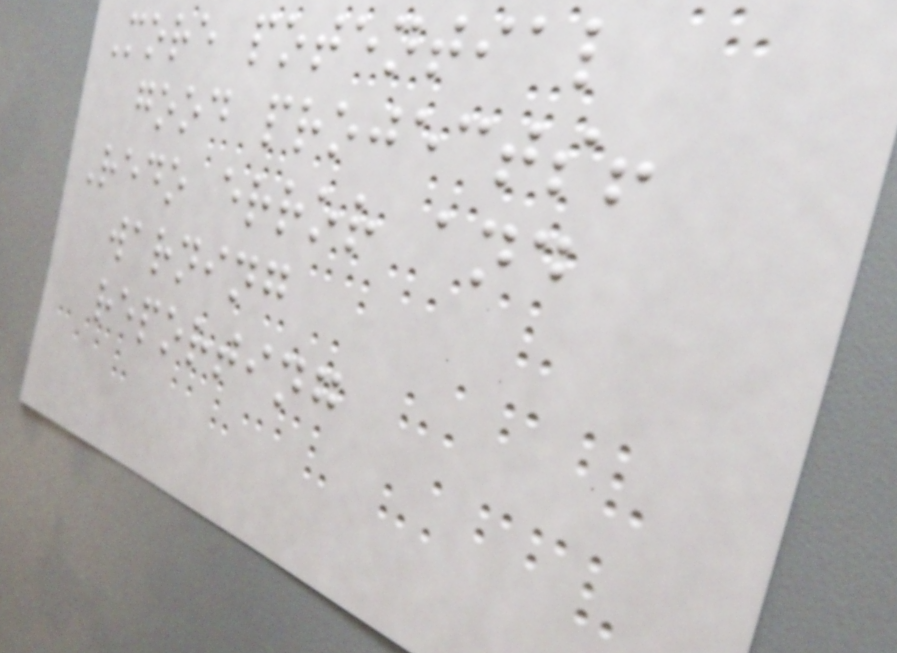More potential
good projects!
Redo error and
warning
reporting
